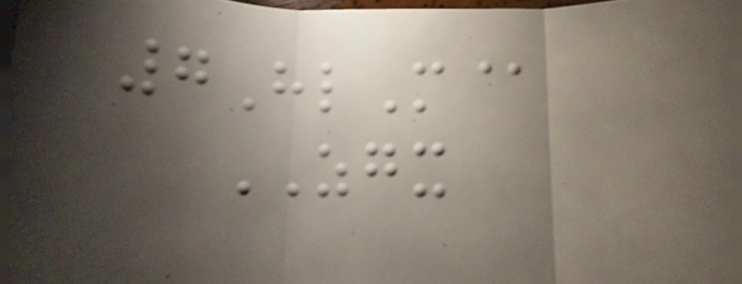7HlM@
ZGX
